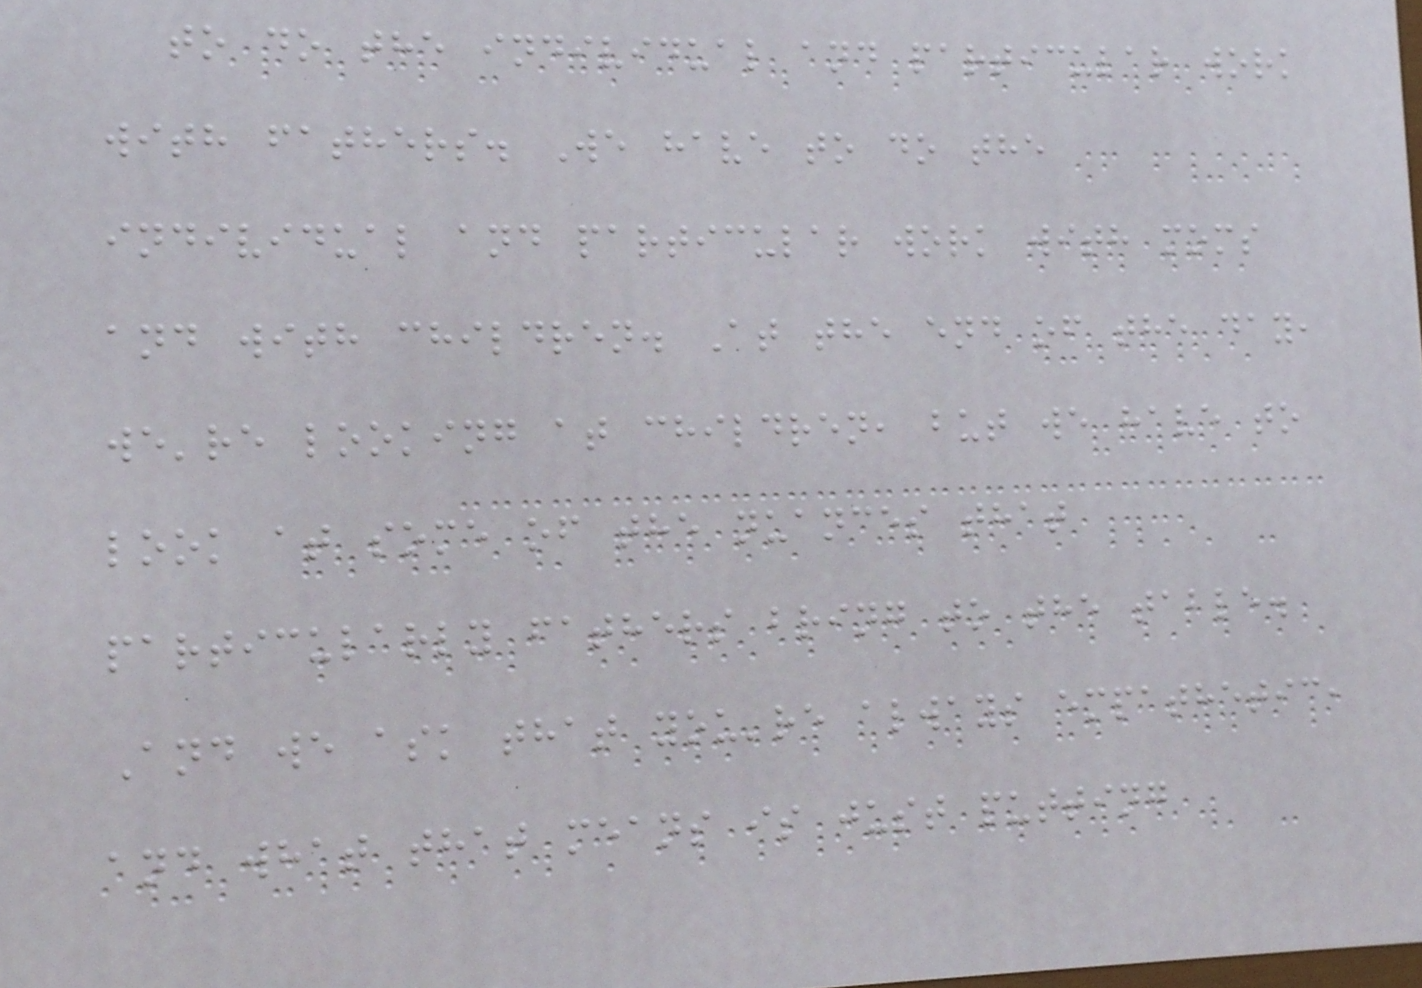to do the individual and particular work
with fathers. We have to do the
individual and particular work with moms
and with children. At the end of the day,
we're looking at children, but we have to
look at some of the nuances that
particularly fathers bring to the table.
And we ask that you're always empathetic,
and what that means is just putting
